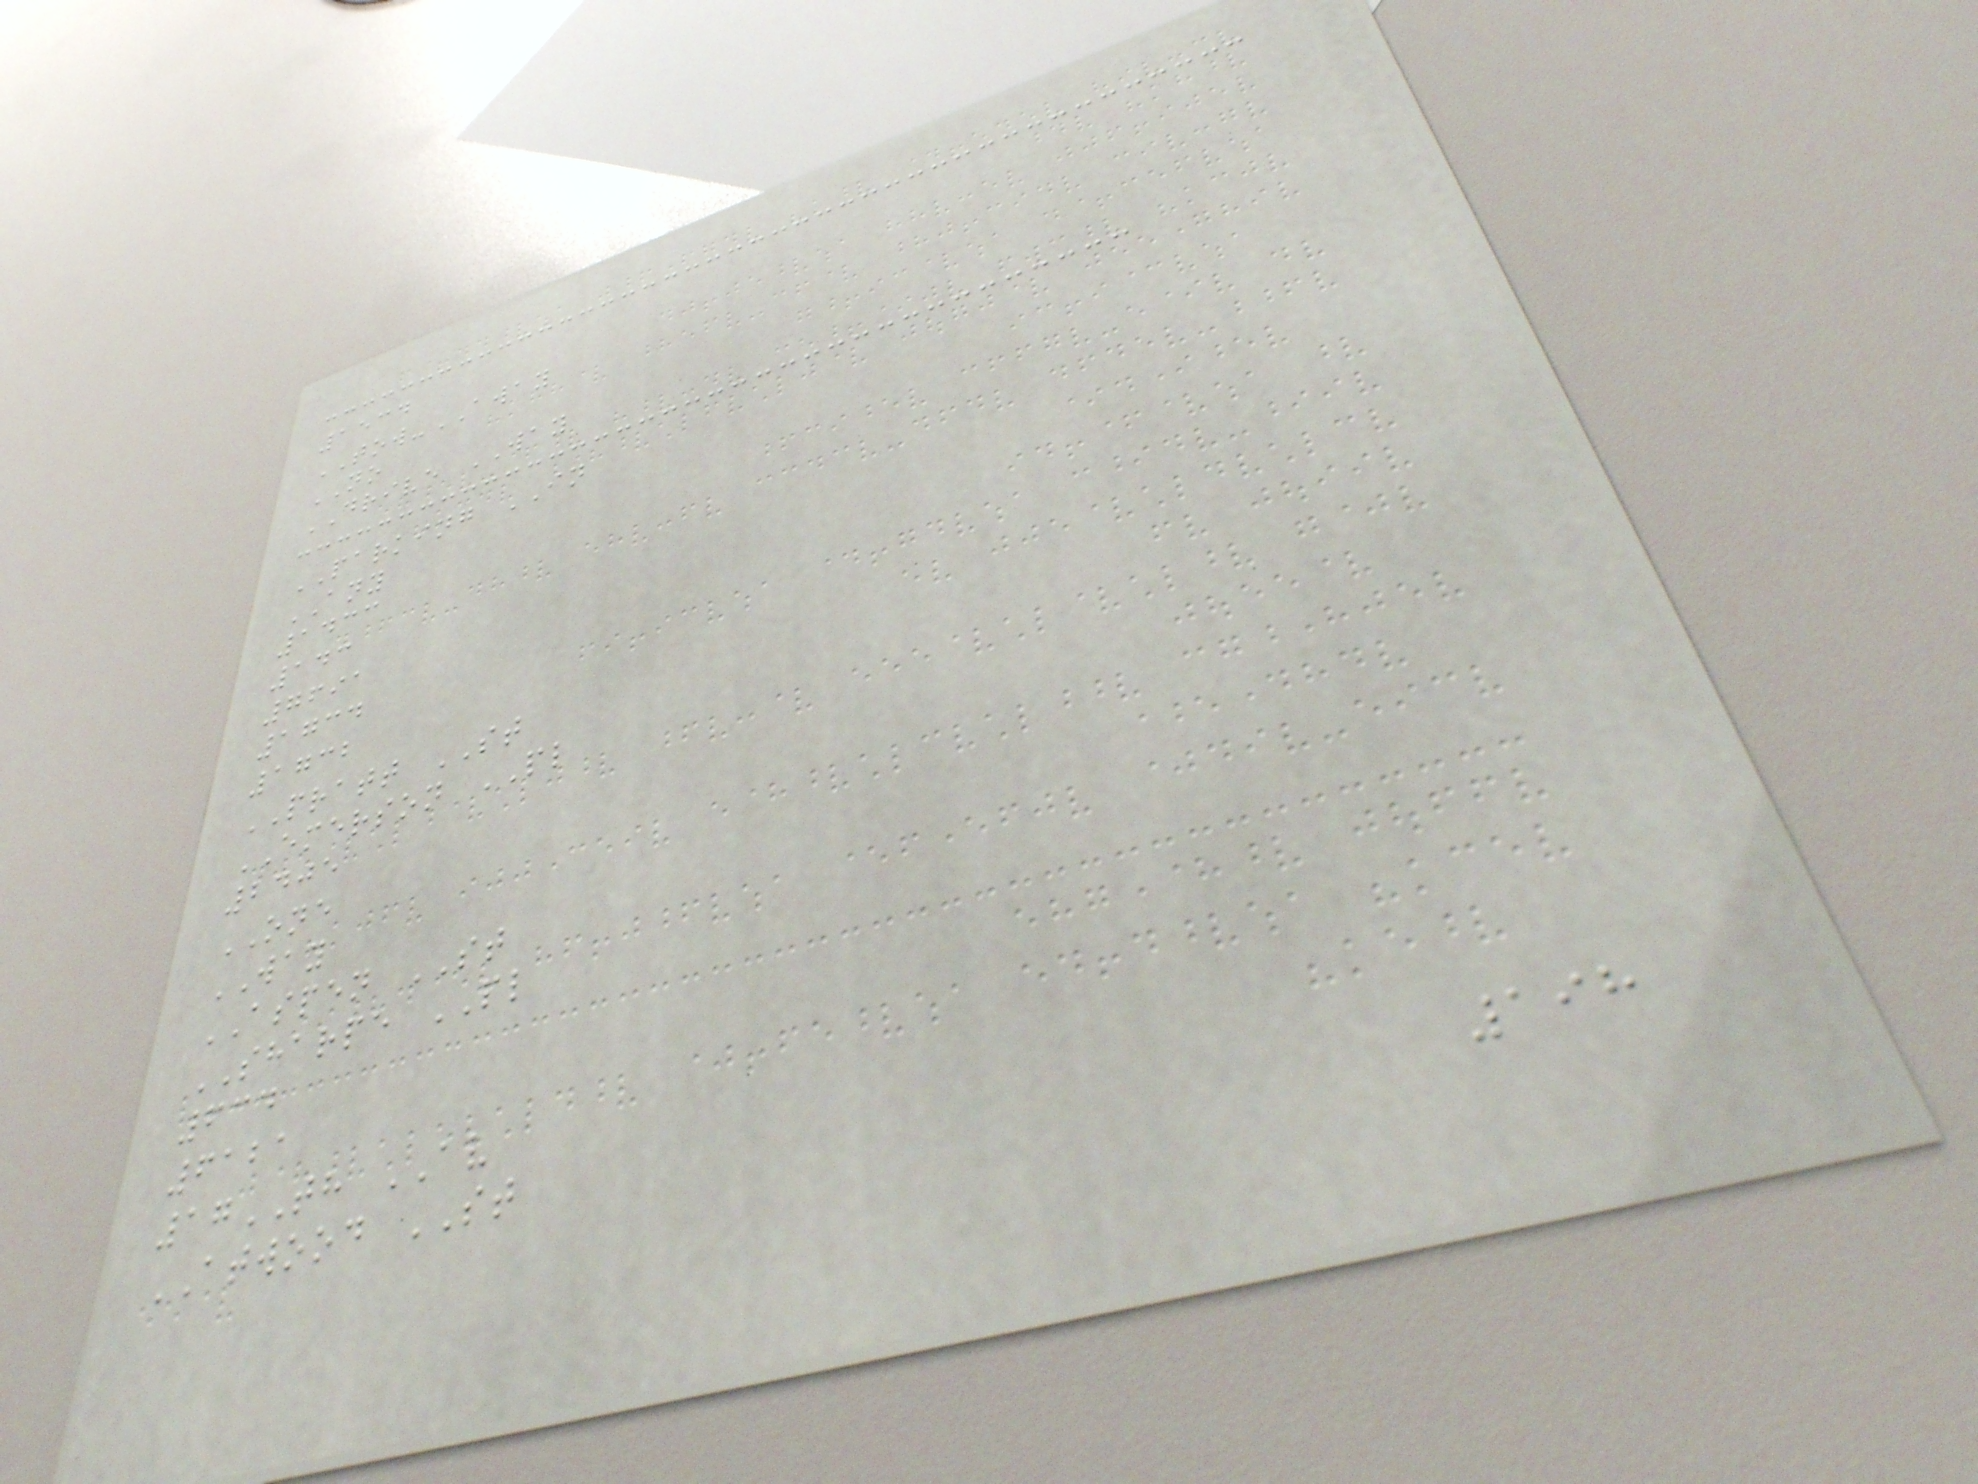1534
TOW-AWAY
NO
DRIVE WAY
PARKING IN
ANY
1433
143
7691
1734
1732
PRATT ST
EMERSON PL
2405
ONE
WAY
ASPEN ST
SHARPE PL
634
6121
17TH AV
ATWOOD ST
198
